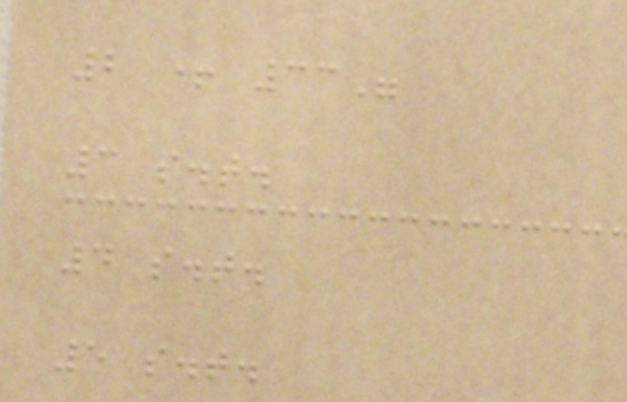2 + 33"
3 s.t.
4 s.t.
5 s.t.
